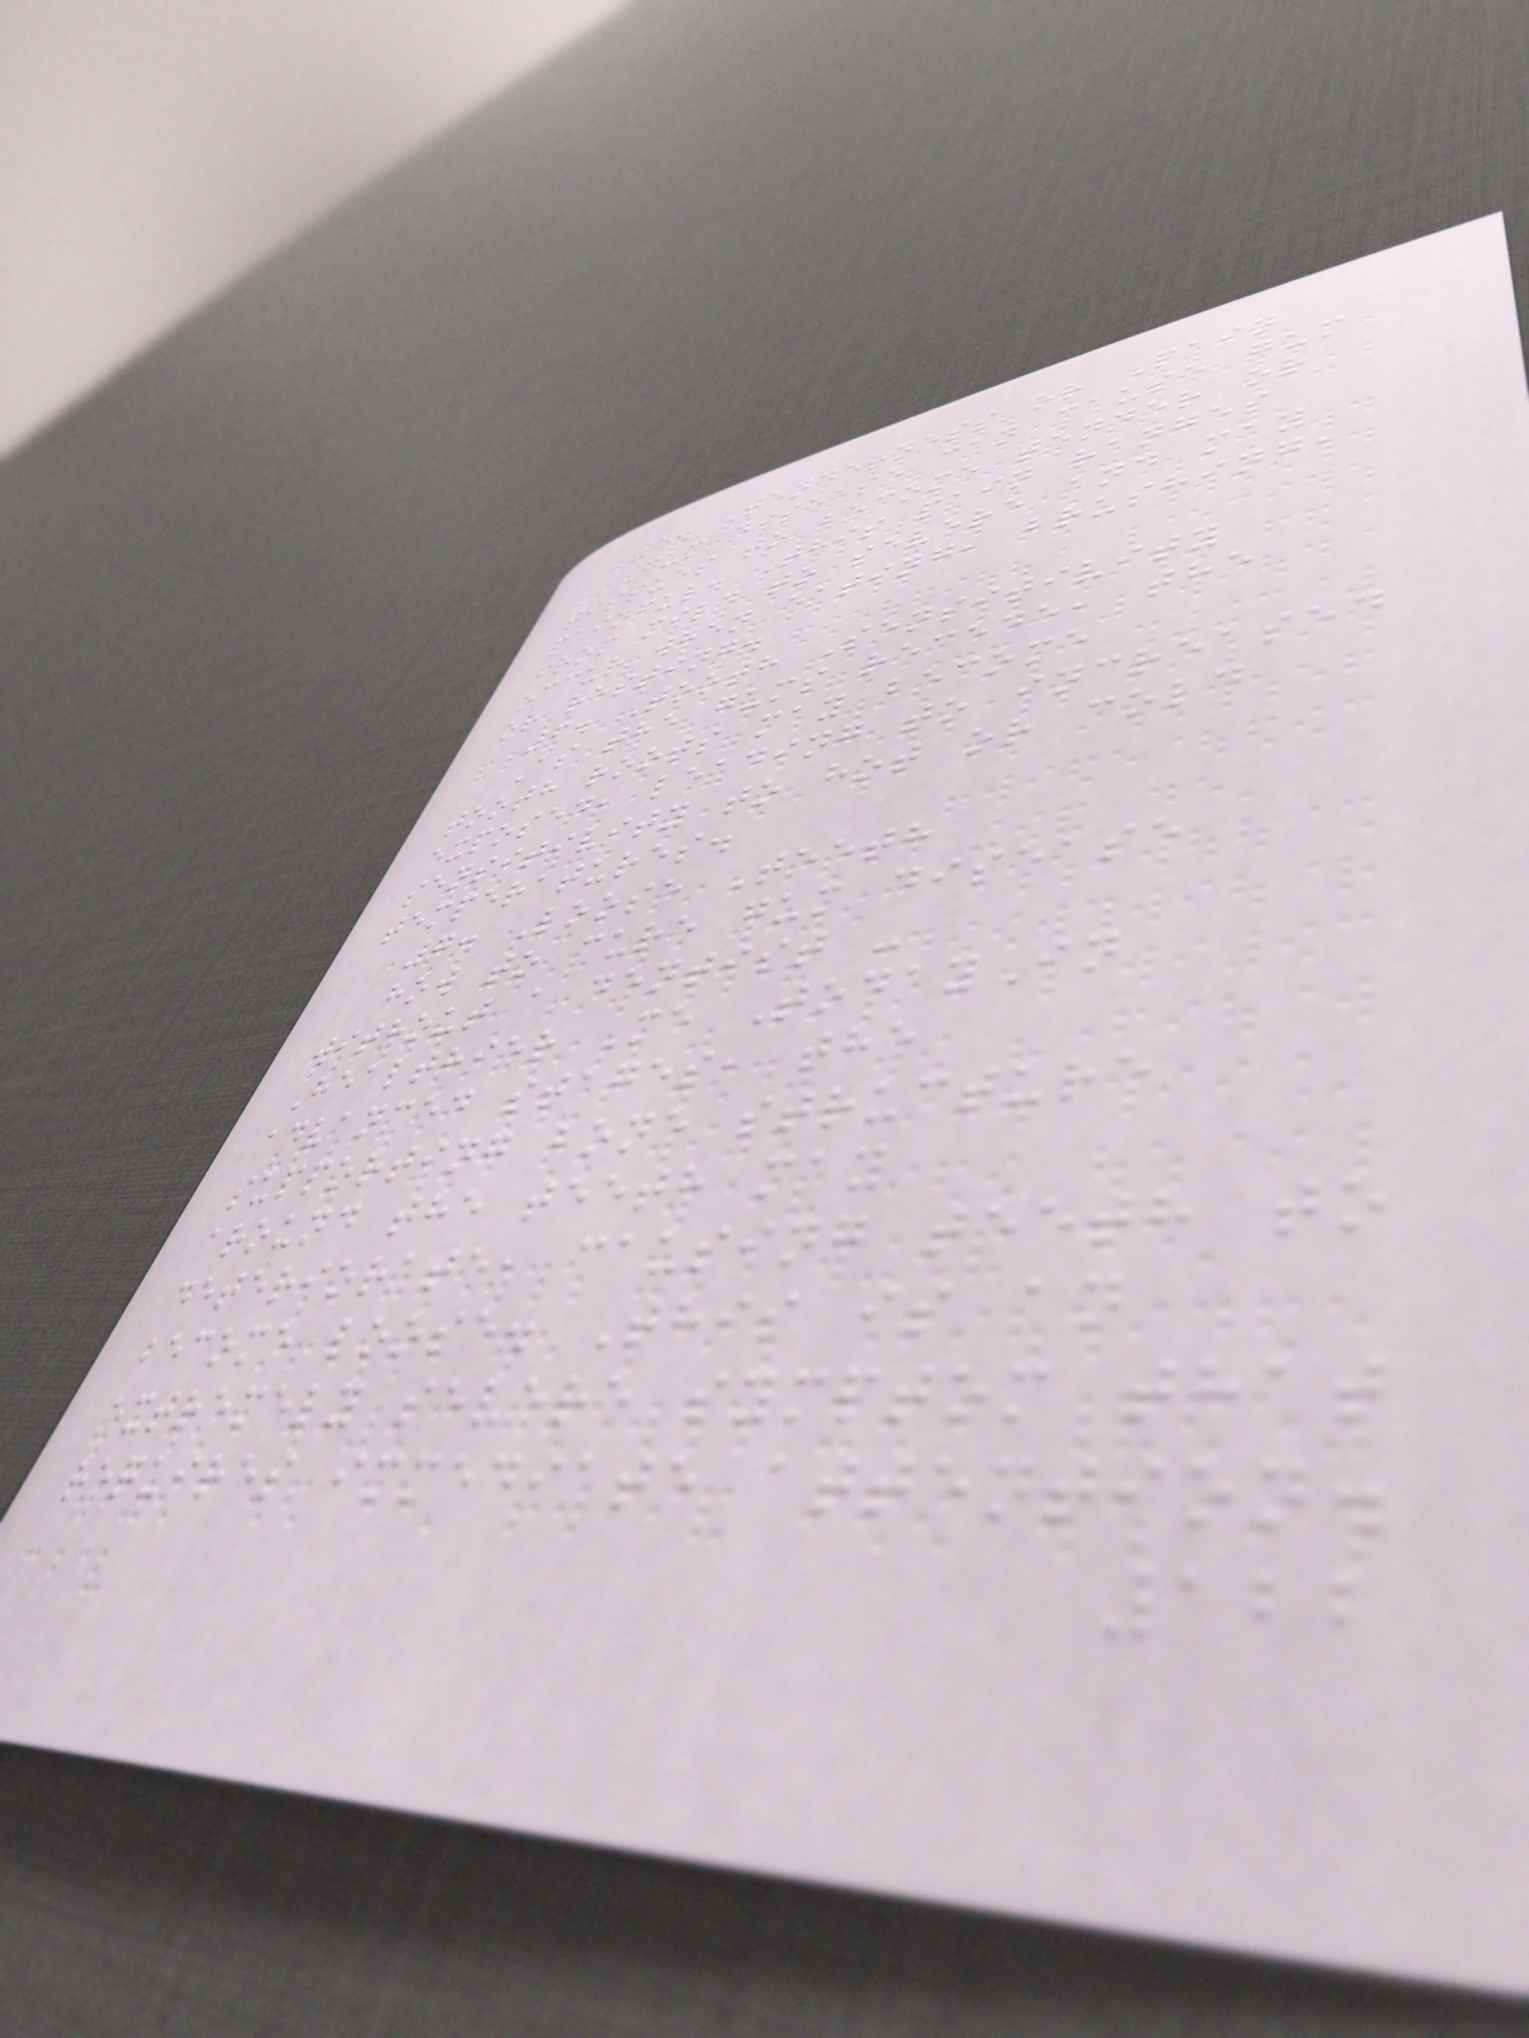5. Tenderness or Pain
Gum disease can cause gum
tissues to become tender or
painful. This pain ranges
from mild to severe and may
occur when eating, brushing,
or resting.
6. Tooth Sensitivity
As the gums recede, the
tooth roots may become
exposed, leading to increased
sensitivity to hot or cold
temperatures.
7. Loose Teeth
how to cure gum disease
without a dentist -
Healthier Me TodayIn
advanced stages, the
supporting bone structure
around the teeth may
deteriorate, causing teeth to
become loose. This is an
extremely severe symptom that
requires immediate attention.
122
